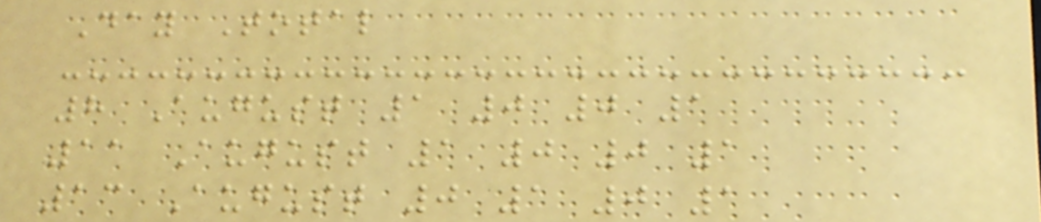Day Total
8 August 1 0 0 1
11 August 1 0 0 1
13 August 0 1 0 1
